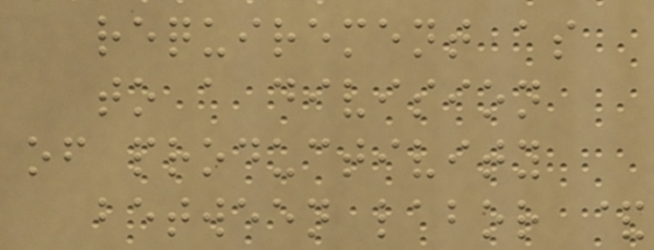requirement as
to a division
of productivity
between labor &
